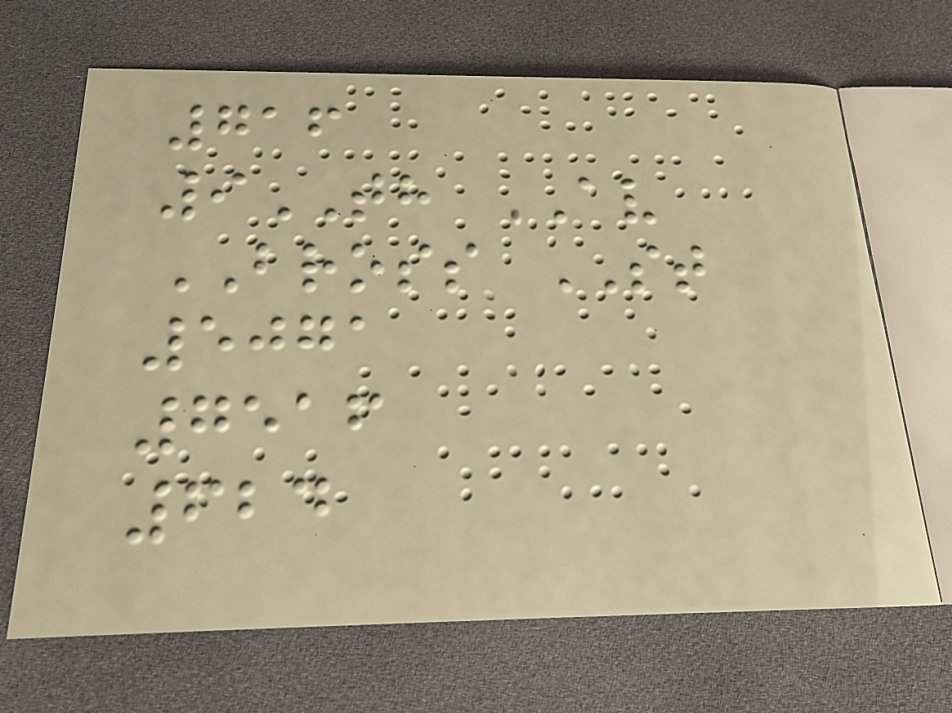716
9TH AV
BROSS ST
5071
7516
624
